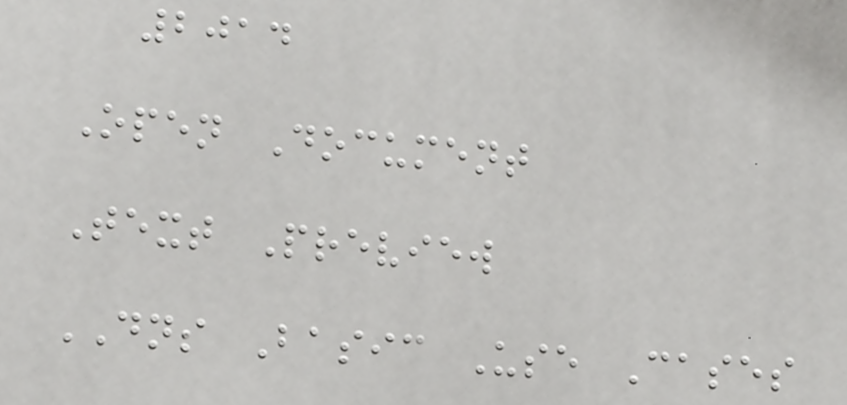2014
Open Document
Text Preview
DNS Basic Use Cases
